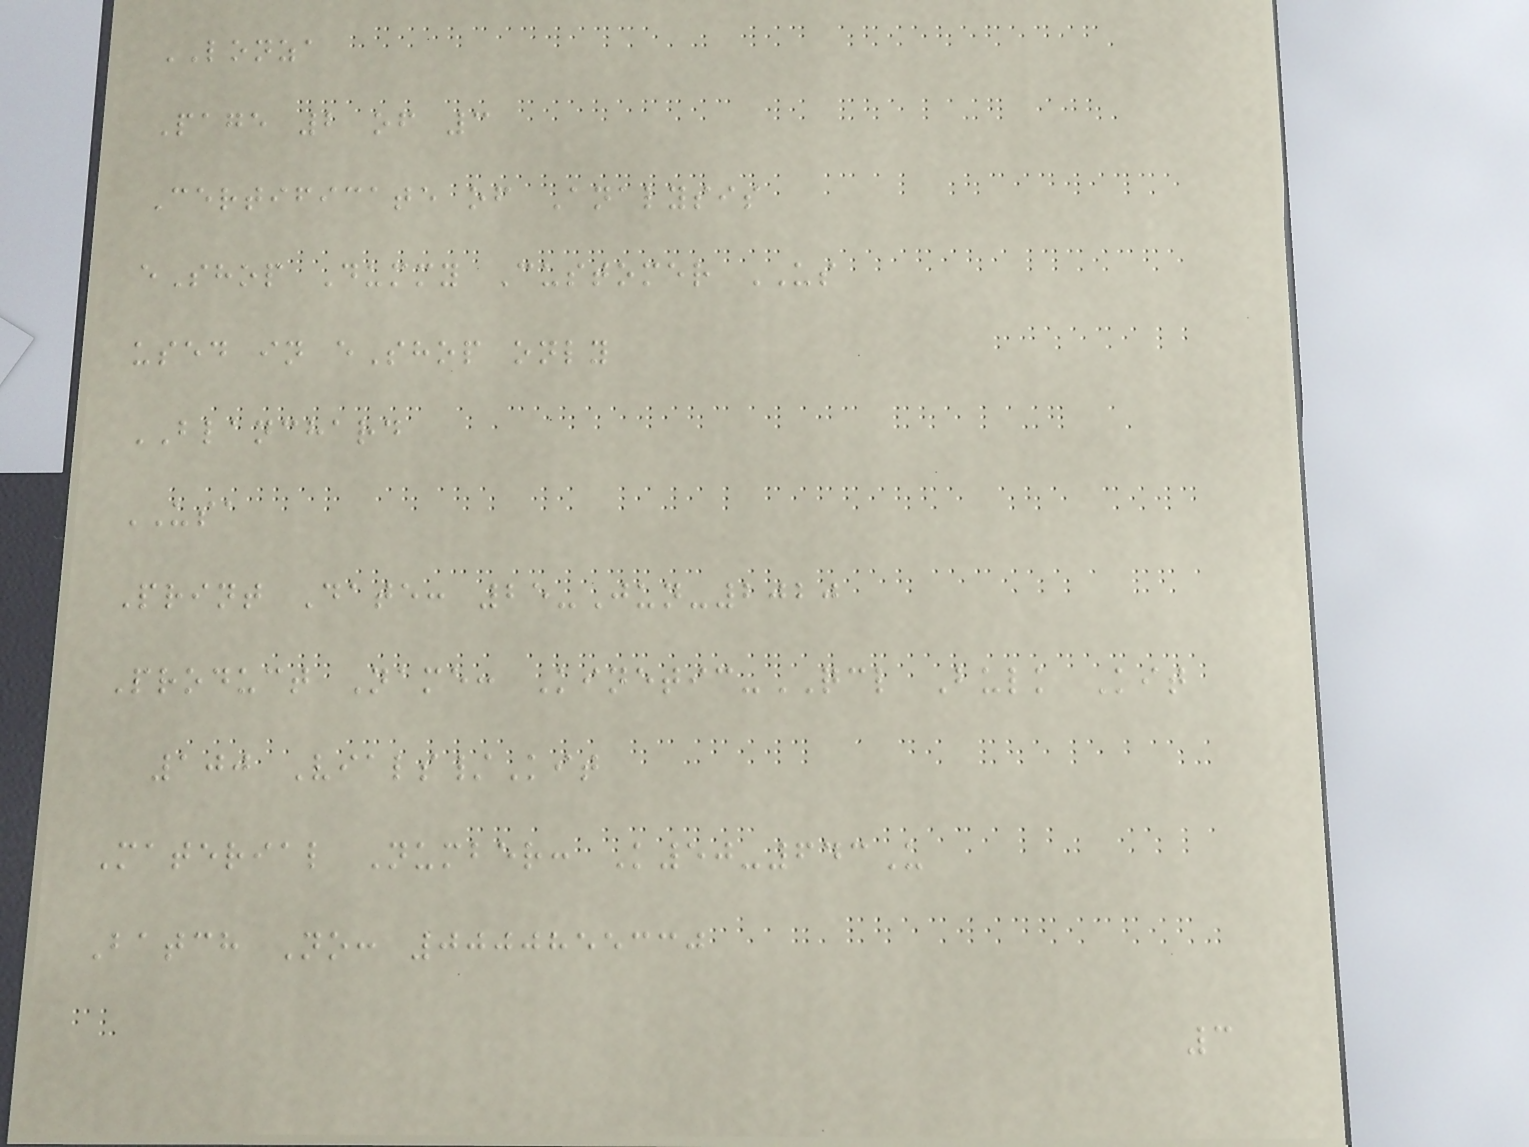LONZA
Page 2 of 3
Certificate of Analysis
eShop Dummy Customer US
used in eShop only
BLANCHARD
USA
Print Date: 25-Jun-2020
Product Name: Kinetic-QCL Bulk Kit
100 Vials/Kit
Material Number: K50-643U
Batch No: 0000855330
3
